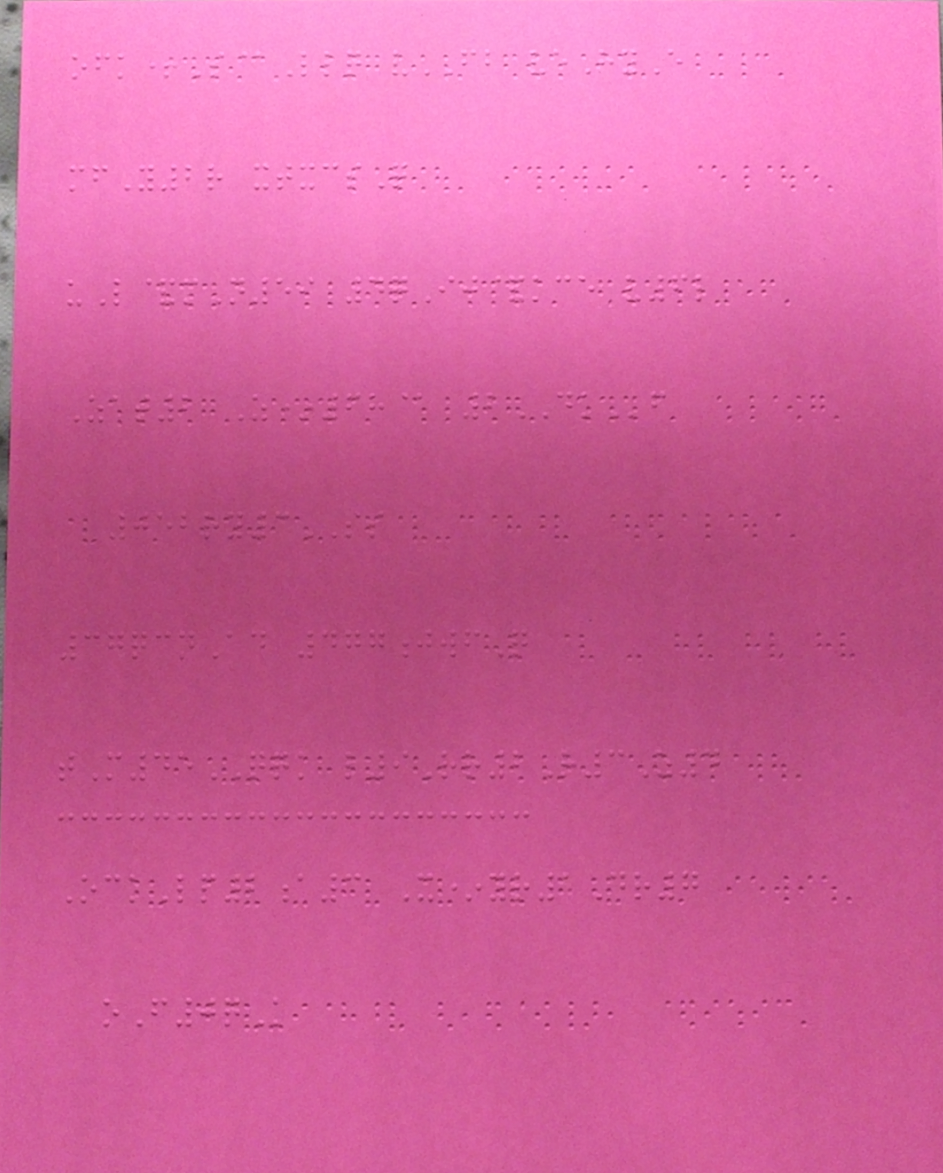ofk+S@Llq vFB veHyE
mfY2r xtxcsQ
uL&mN59 4qIj&kce v6l
Zat2 Z*68@ 2DKf
052ry3SS
37qcnAd 477jwfQ
tM45QQK l9Rr2R3Z4
OckLp2a3 X*yr1Dr7
oF0qK
